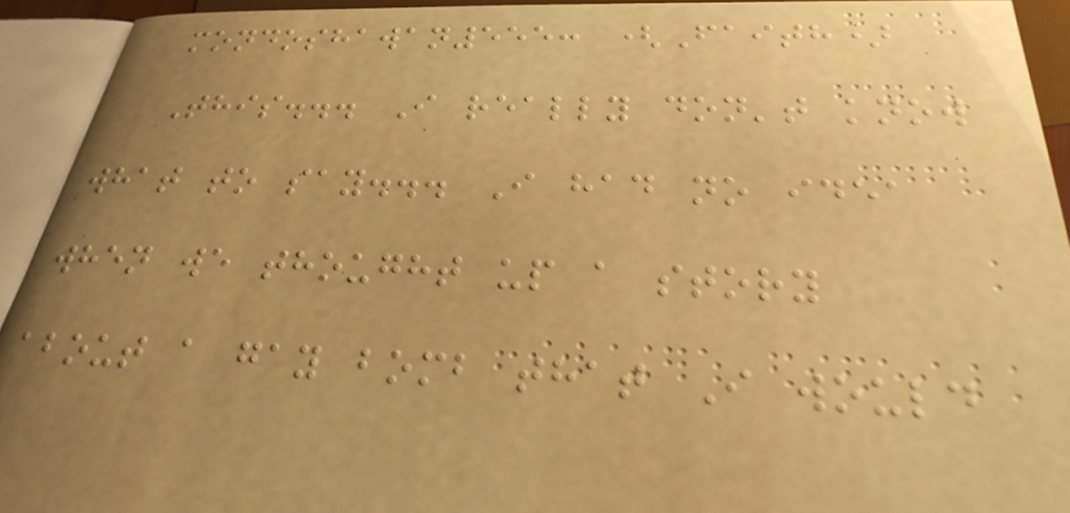mondoshawan555: (Faith)
This... I really don't know
what to say... I had no idea
when we thought up a story
about a gay bomb that I would
